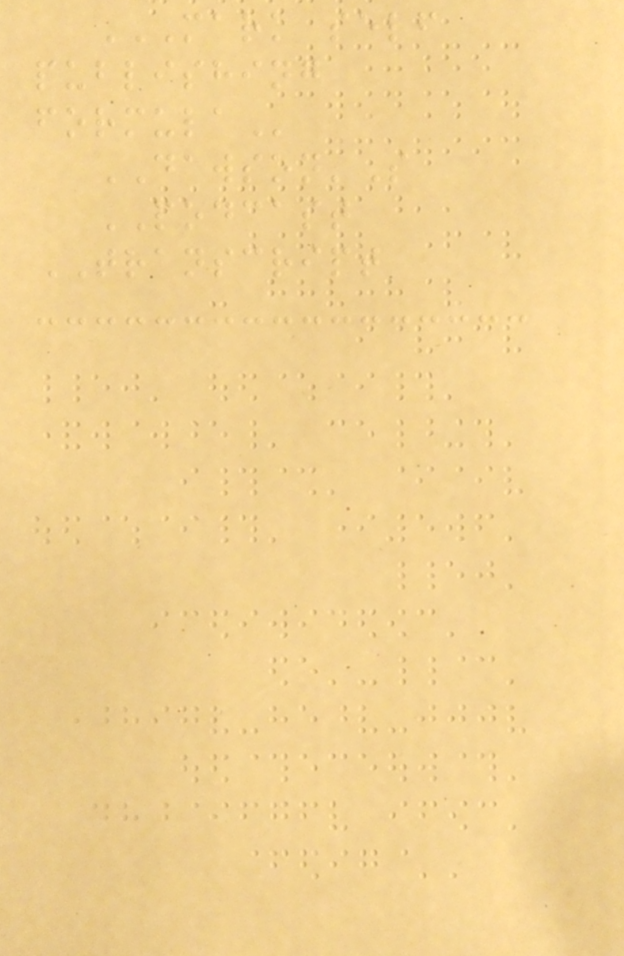MARK SELF
PUBLISHING
FORMULA
DAWSON'S
PODCAST
TRANSCRIPT
